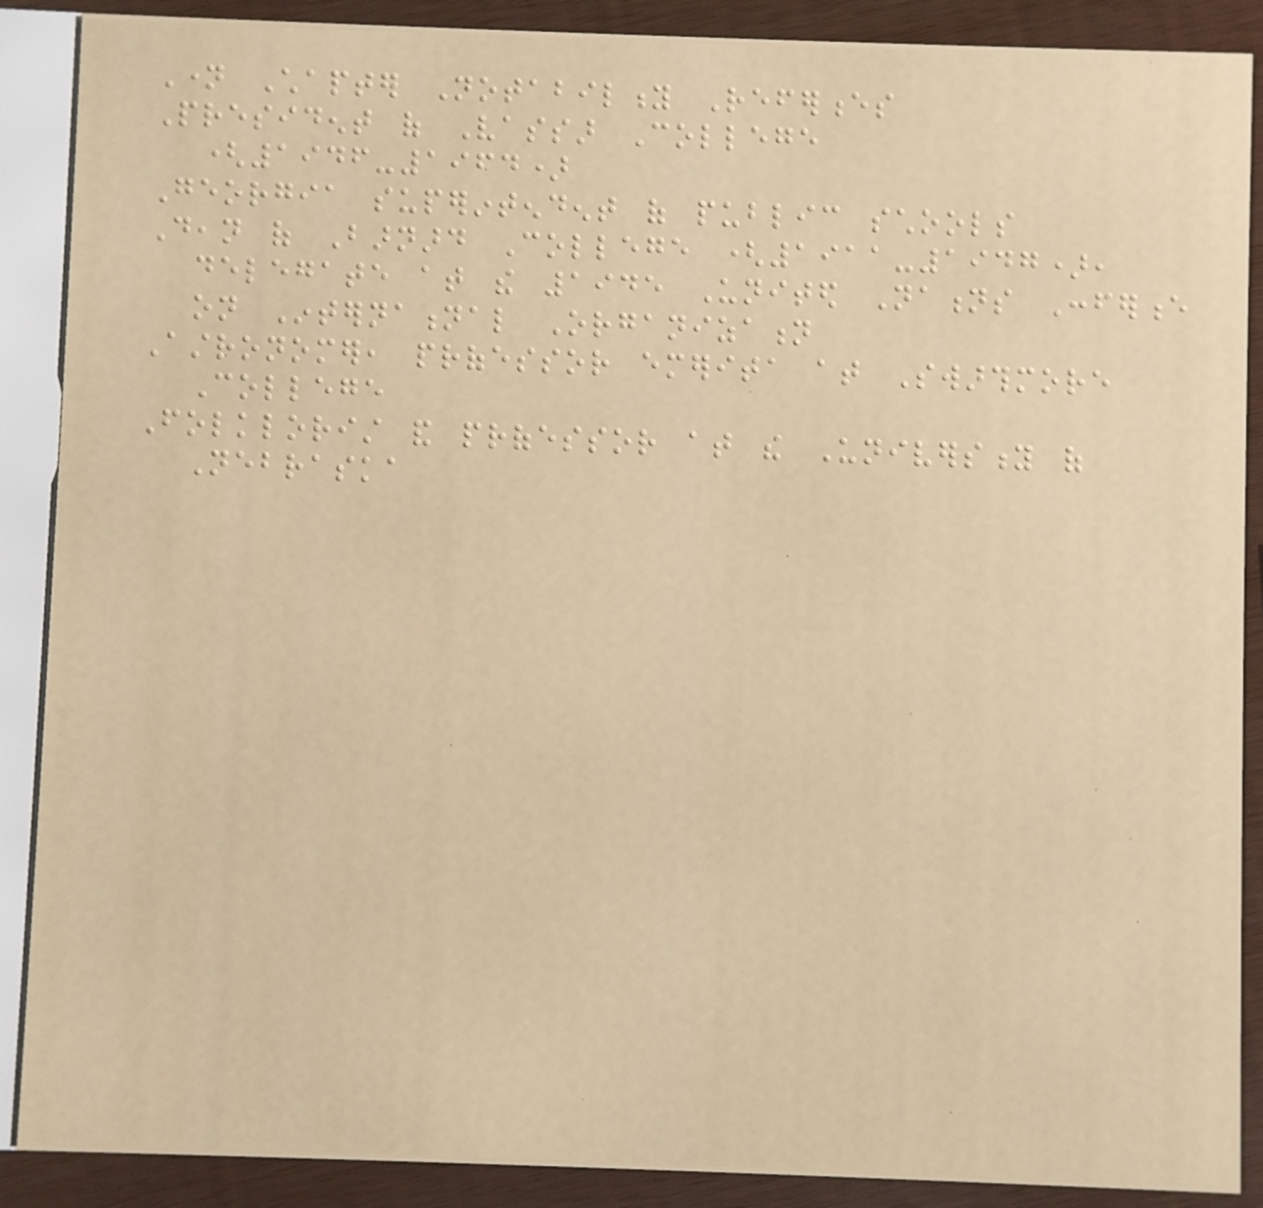Name Chapter Notability References
President of Vassar College
(1946-1964)
Georgia superintendent of public schools
Dean of Barnard College (1911-1947),
delegate at the 1945 United Nations Conference
on International Organization
Astronomer, professor emerita at Swarthmore
College
Folklorist and professor at the University of
Nebraska
